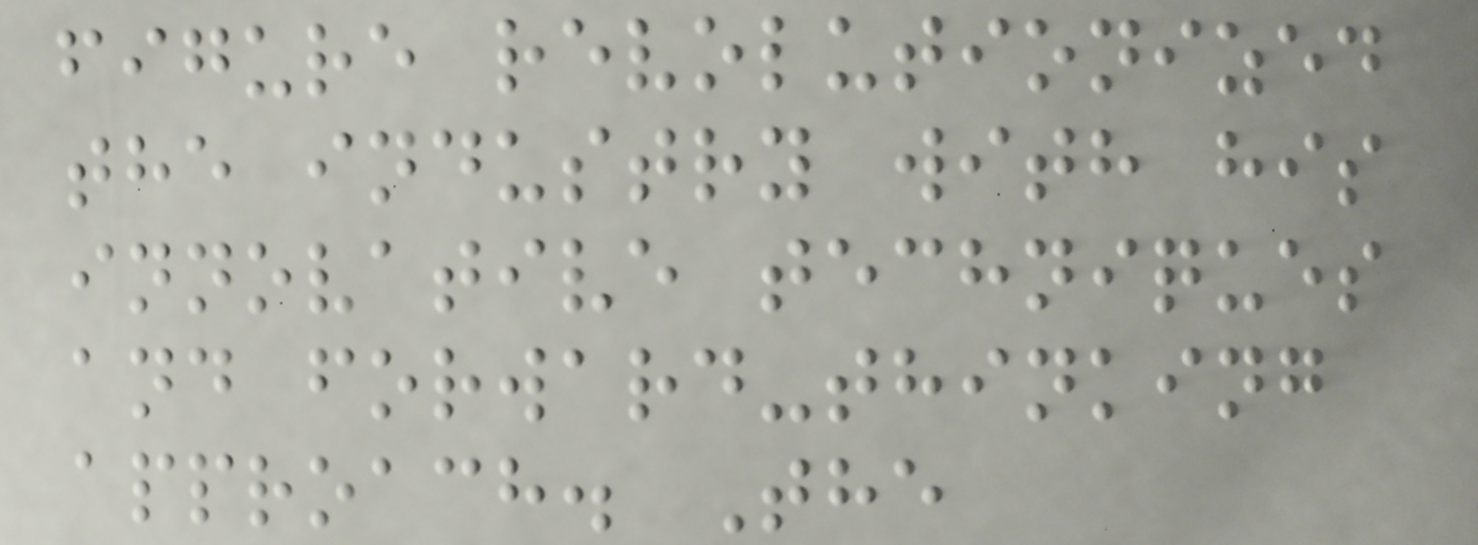figure revolutionized
the industry with his
innovative techniques
and forward-thinking
approach. The
